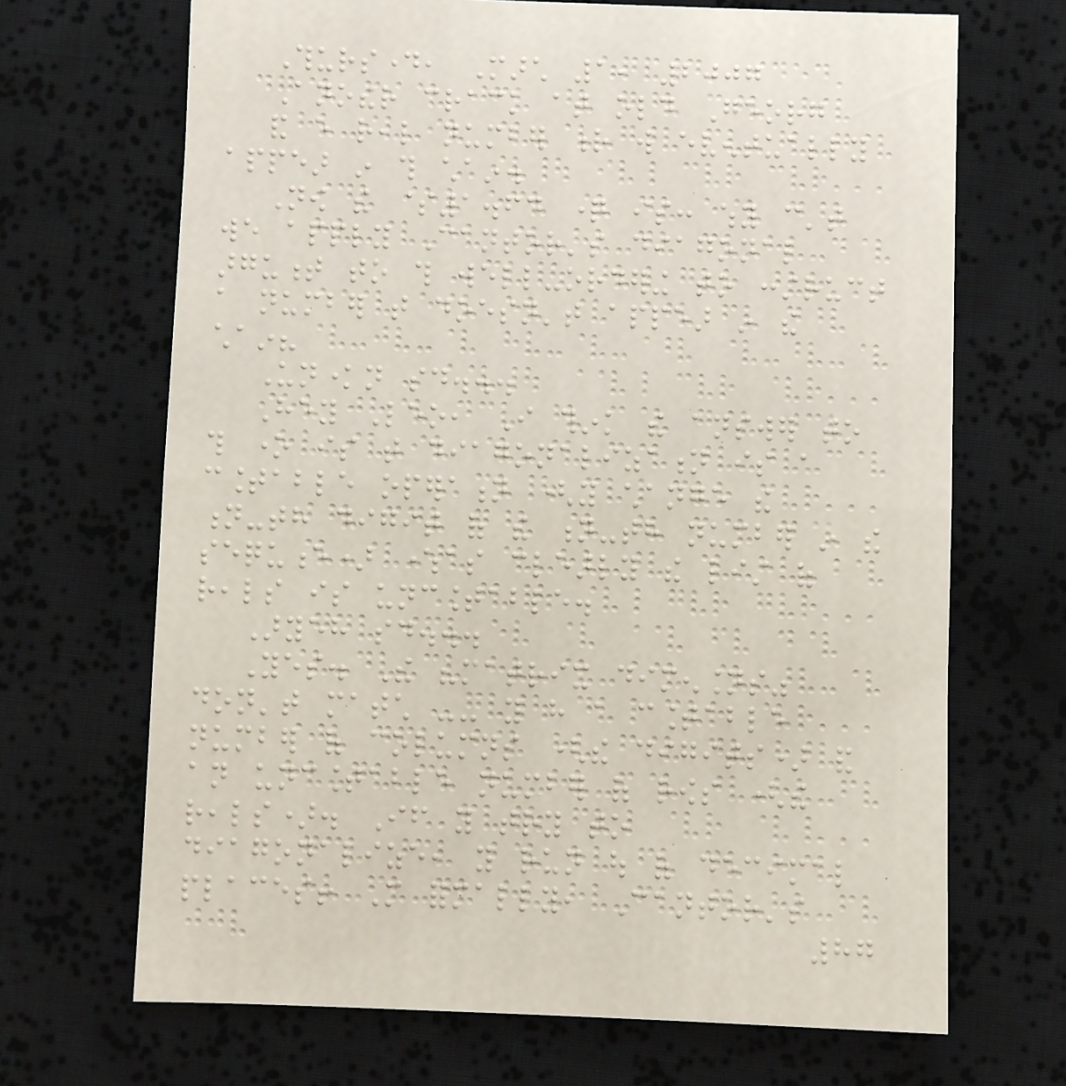Thursday, March 1, 2007
Another crack at old Georg
and every real number r will eventually
appear in this chain.
Now the $1.64 question is: why can't
we apply Cantor's diagonal
argument to this well-ordering to construct
a number that doesn't appear in the
chain?
Unknown said...
Hey Leo, I think the answer to
this one is that diagonalization is a
countable operation (you change the
n-th digit of the n-th number in the
sequence) whereas clearly the list of
reals is uncountable.
Aryeh said...
Yes. The "matrix dimensions"
don't match -- you have a countable
number of columns (the digits) and
an uncountable number of rows (the
reals). If you try to
diagonalize, you run out of decimal
places! More formally, Cantor's
87
